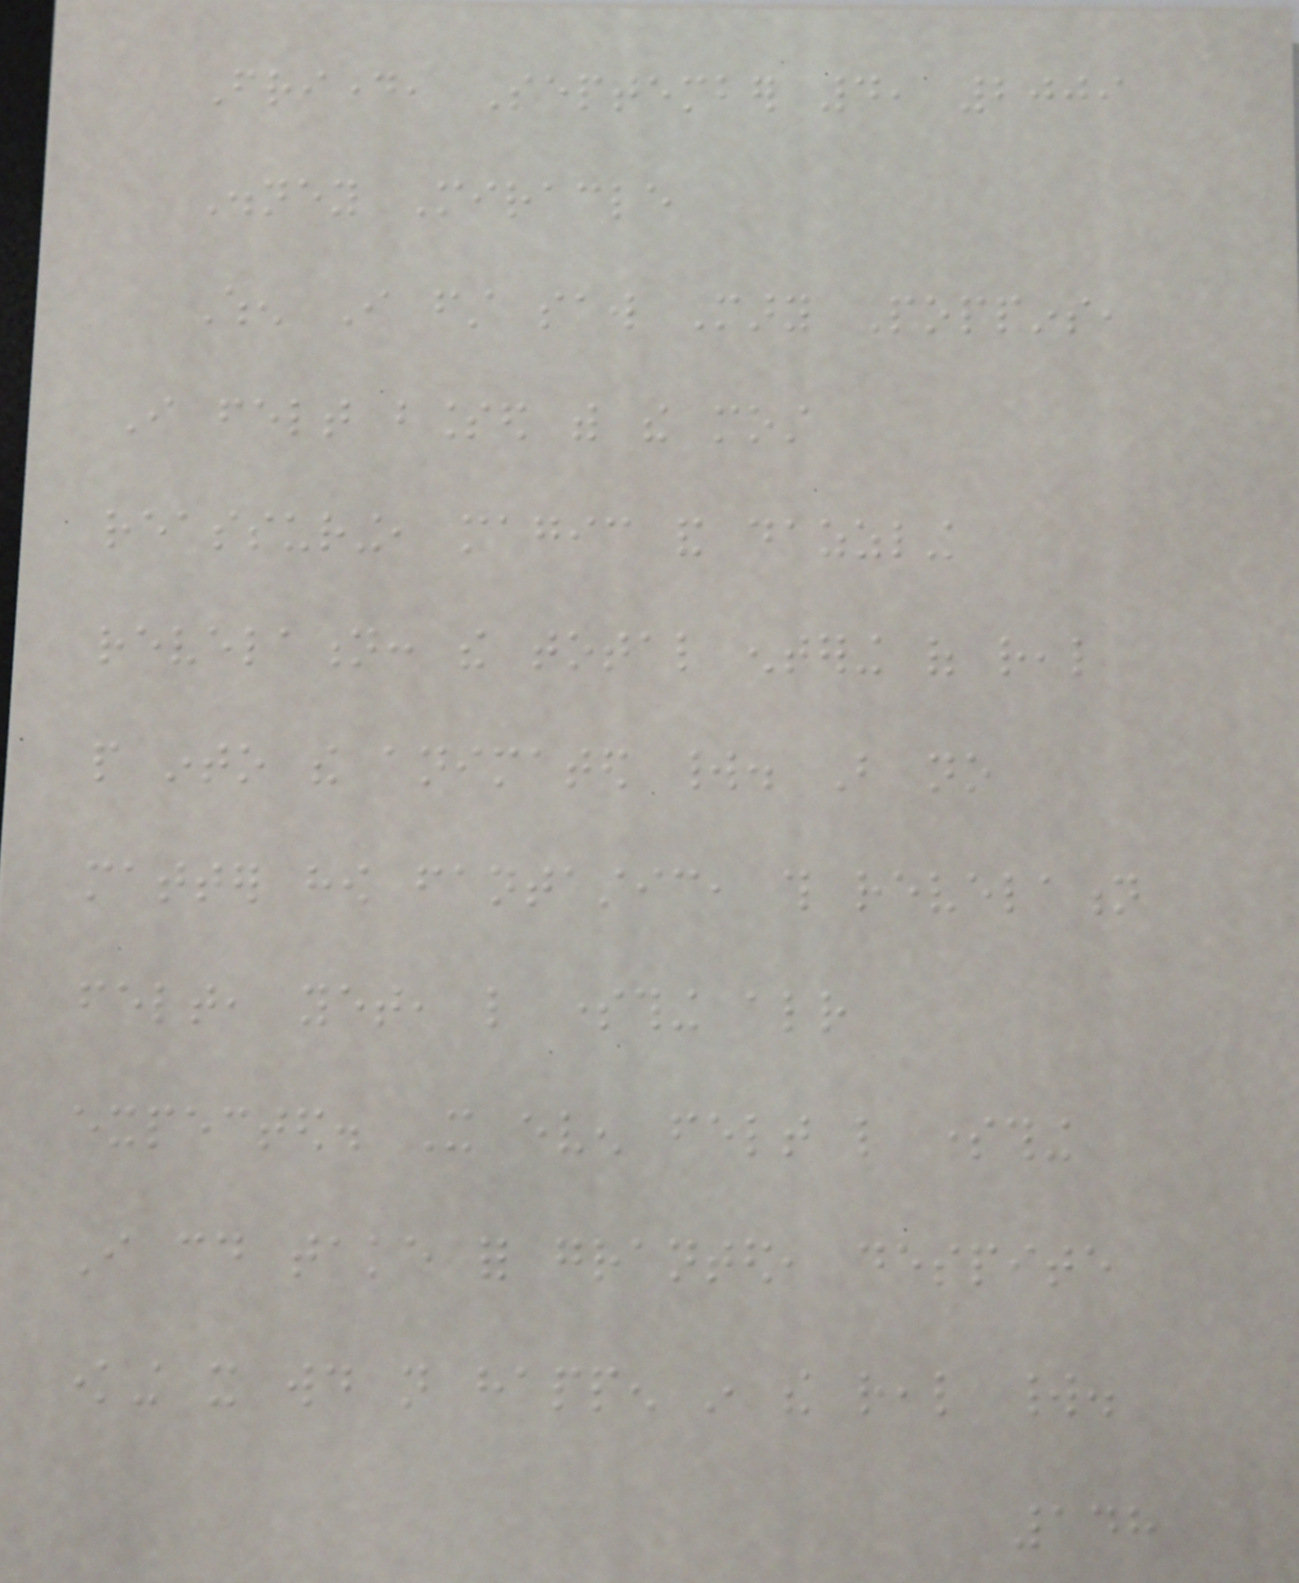Friday, September 4, 2009
Disney Miracle
When I first saw Mary Poppins,
I felt blessed with the most
reassuring, magic and dazzling
revelation: the total entering of real
people into the animated world. But no
matter how fantastic, this revelation
felt, yet, like something already
expected. It even felt like something
I could take for granted, despite
knowing it would not happen in the real world.
148
